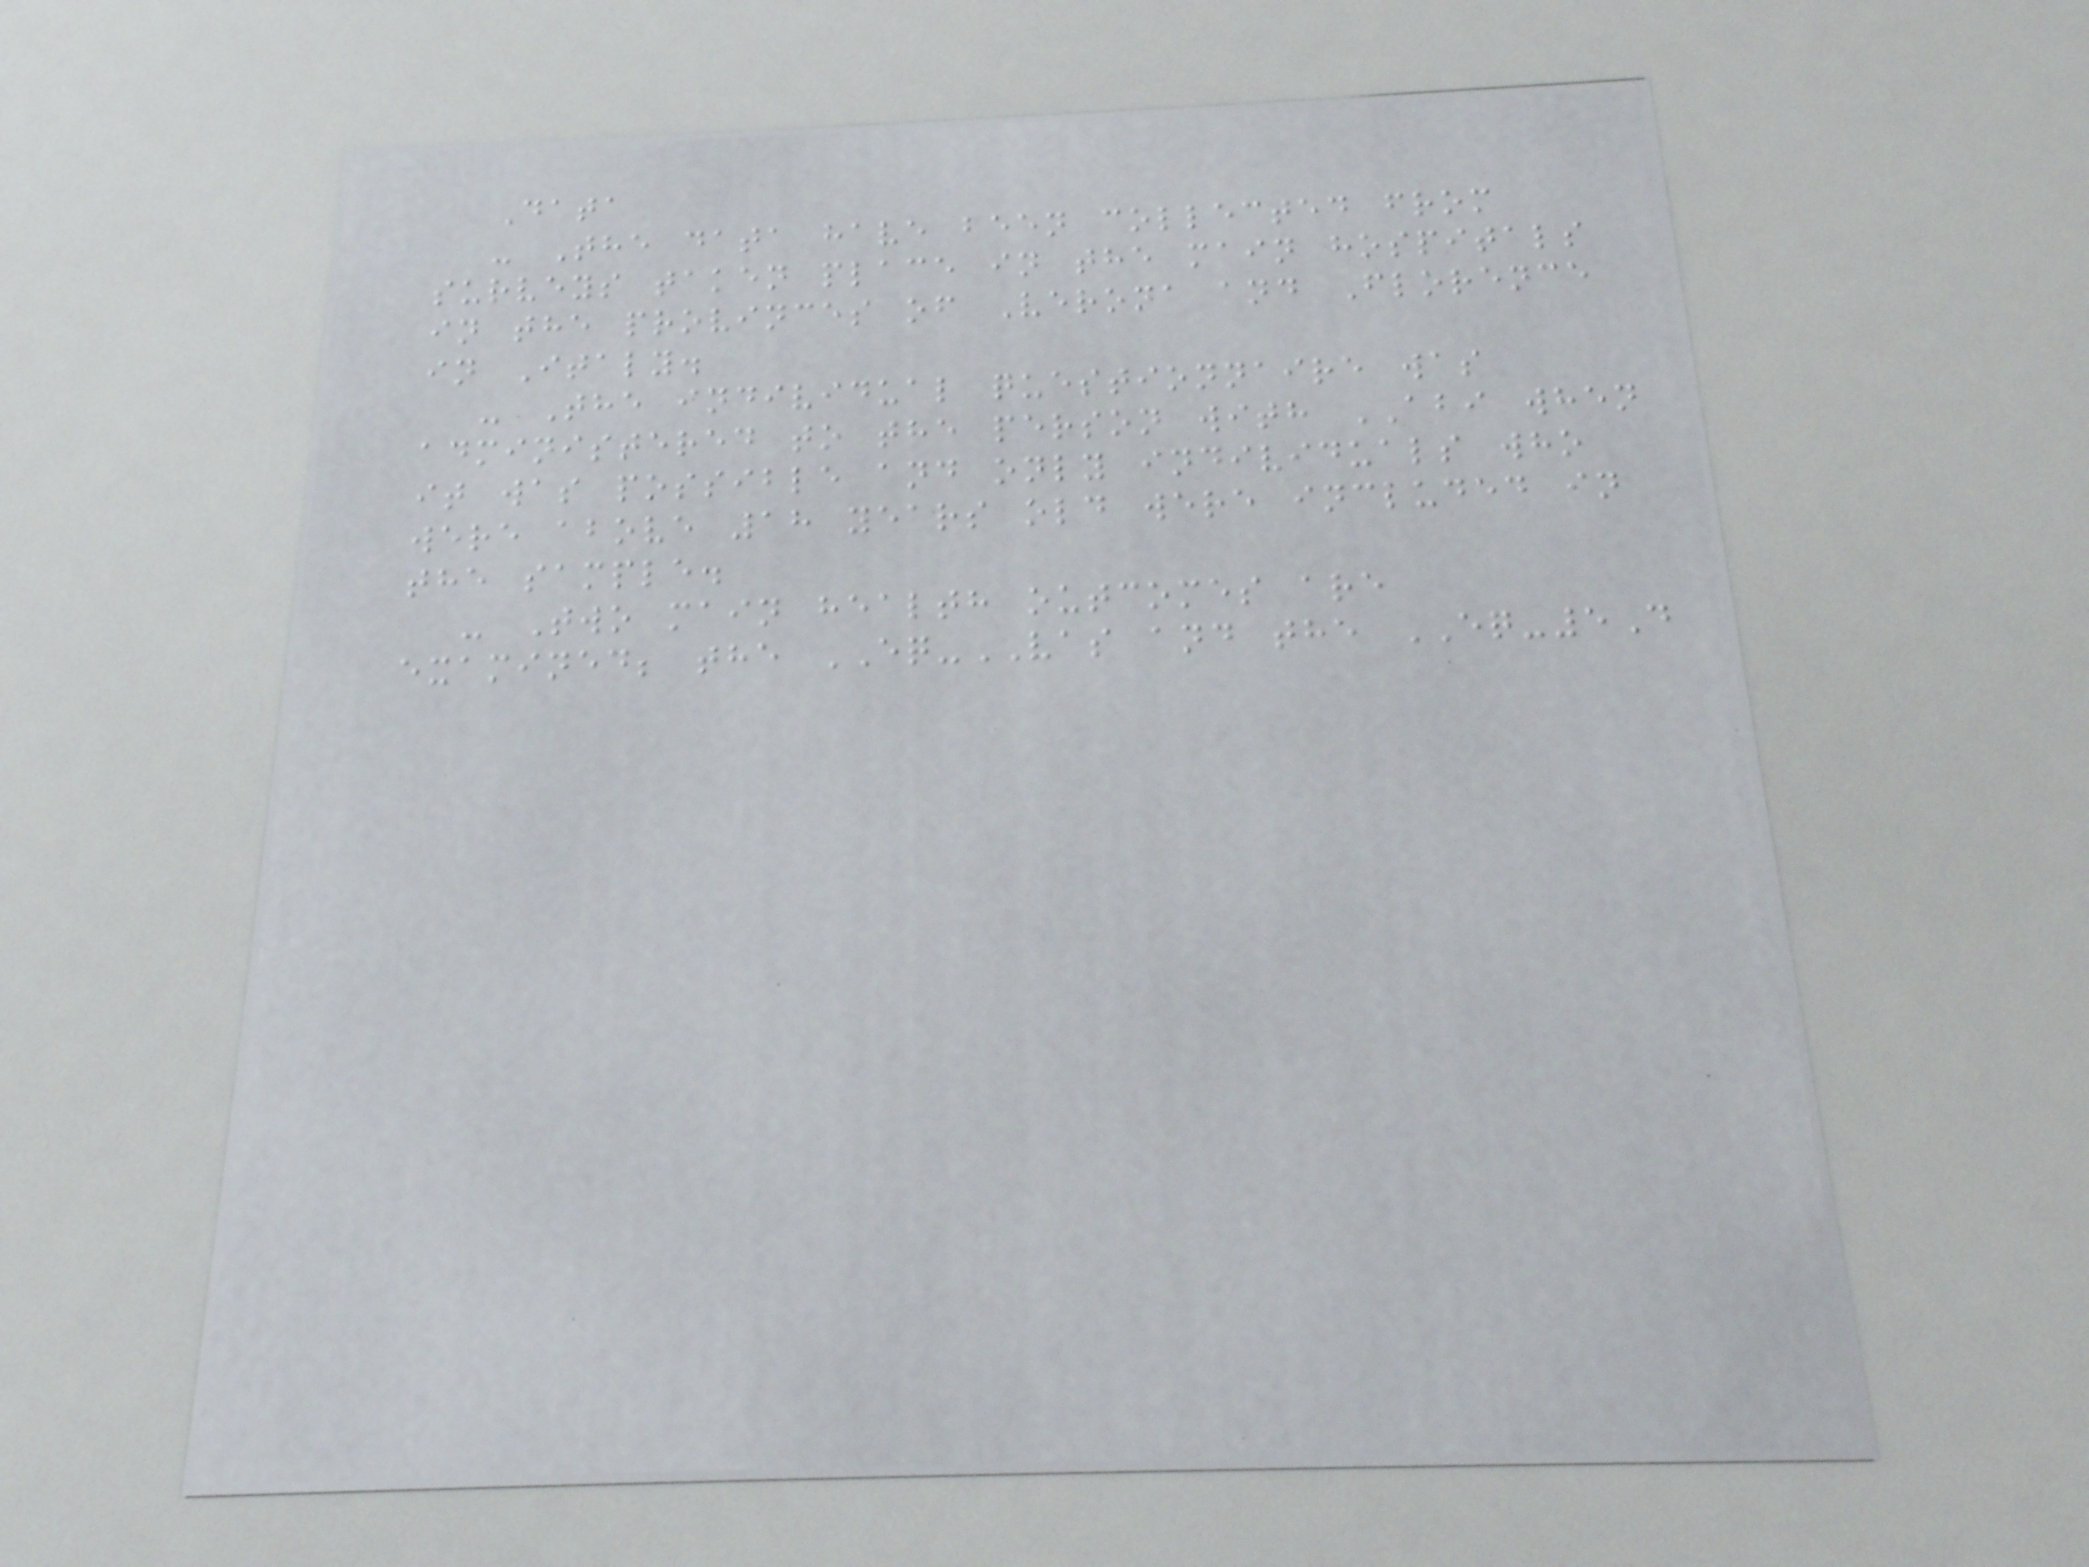Data
- The data have been collected from
surveys taken place in the main hospitals
in the provinces of Verona and Florence
in Italy.
- The individual questionnaire was
administered to the person with ABI when
it was possible and only individuals who
were above 18 years old were included in
the sample.
- Two main health outcomes are
examined; the EQ-VAS and the EQ-5D
